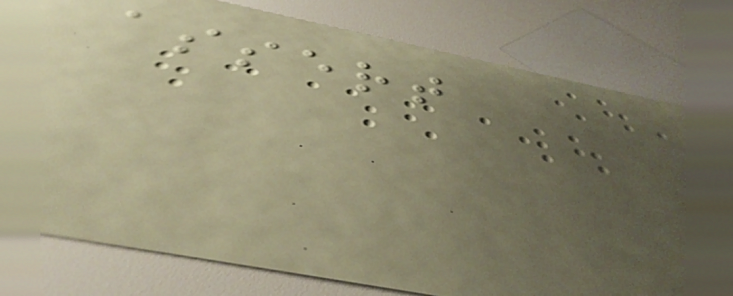assert
